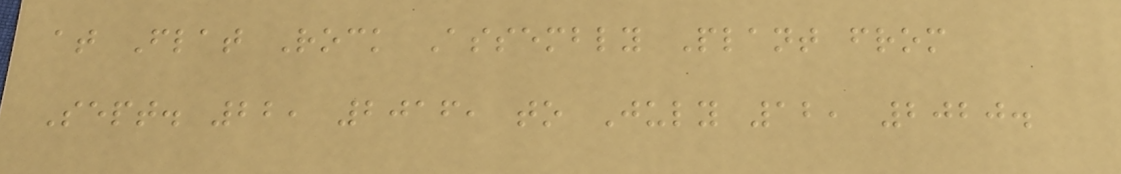at Flat Rock Assembly Plant from
Sept. 22, 2016, to July 12, 2020.
